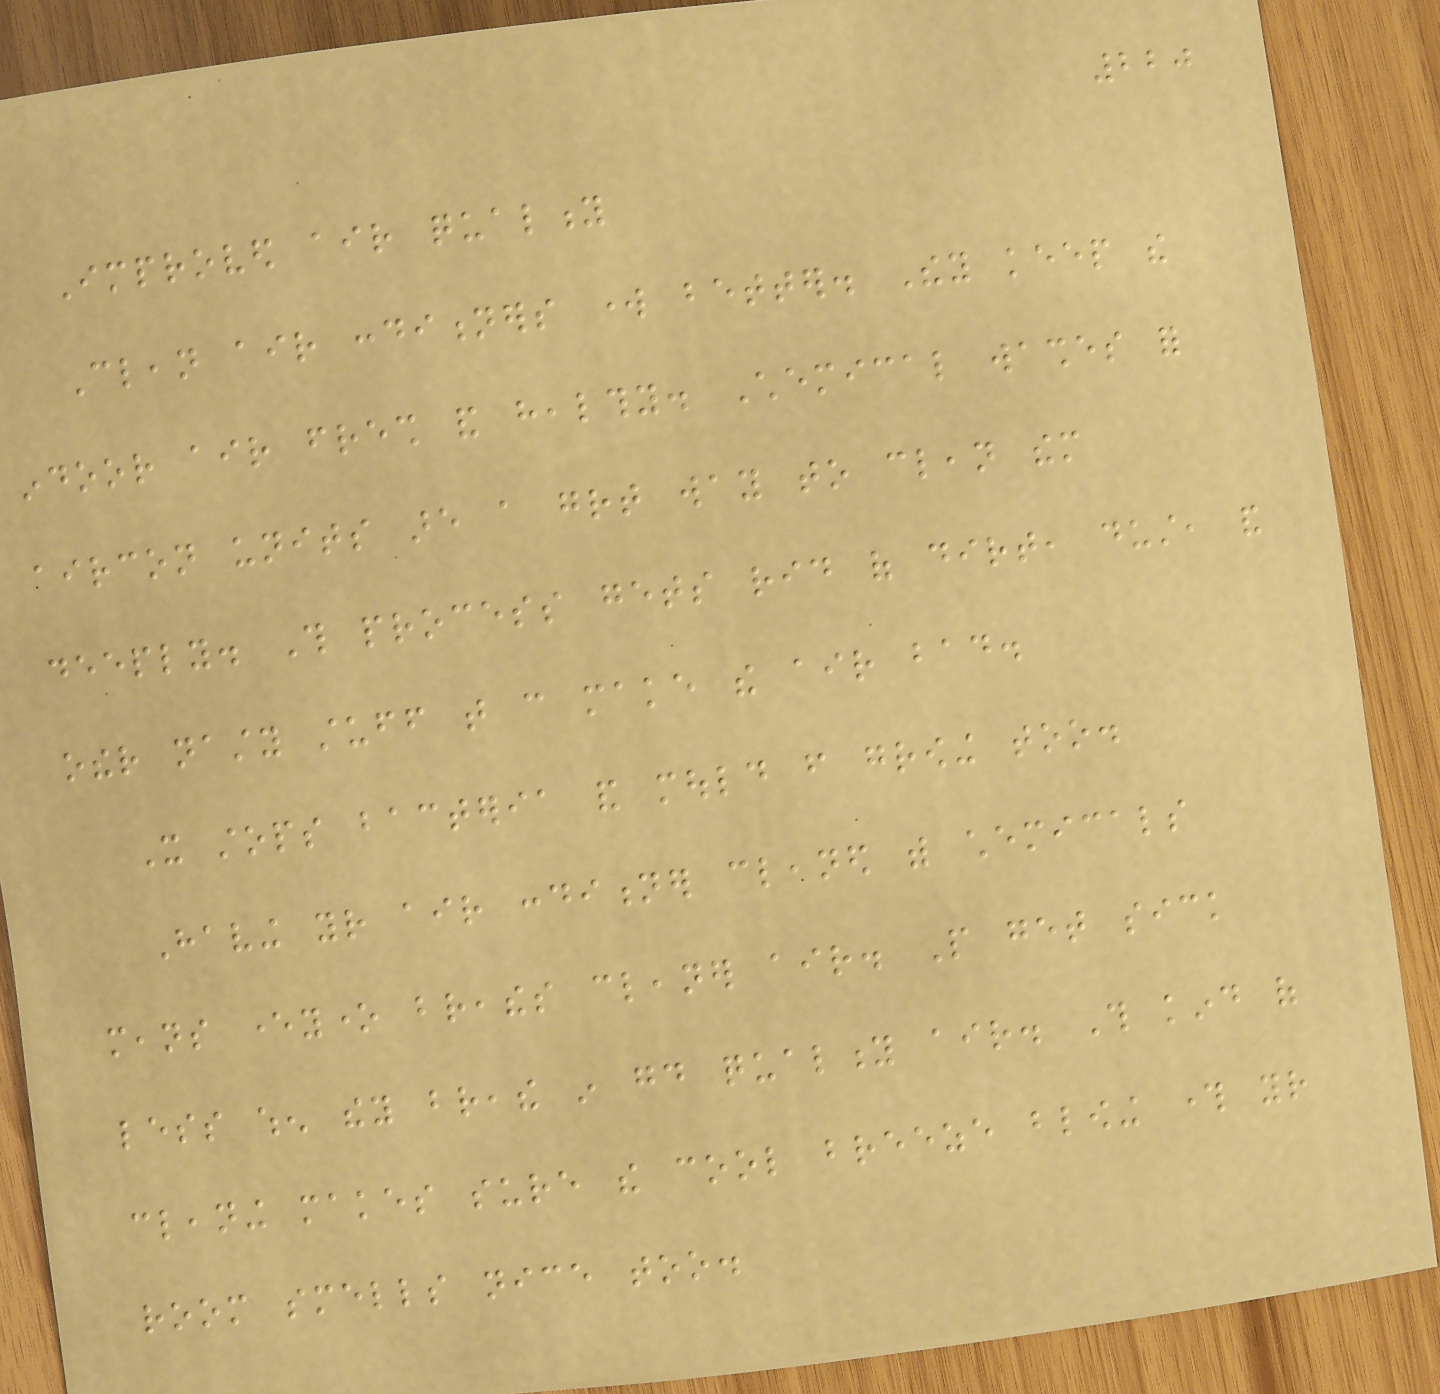220
Improved air quality
Clean air conditioners work better. They keep the
indoor air fresh and healthy. Chemical washes for
aircon units are a great way to clean them
deeply. This process gets rid of dirt, dust, and
other nasty stuff that can make the air bad.
It stops bacteria and mould from growing too.
Having your air conditioner cleaned with chemicals
means everyone breathes cleaner air. People get sick
less when they breathe in good quality air. This kind of
cleaning makes sure the cool breeze blowing through your
room smells nice too.
